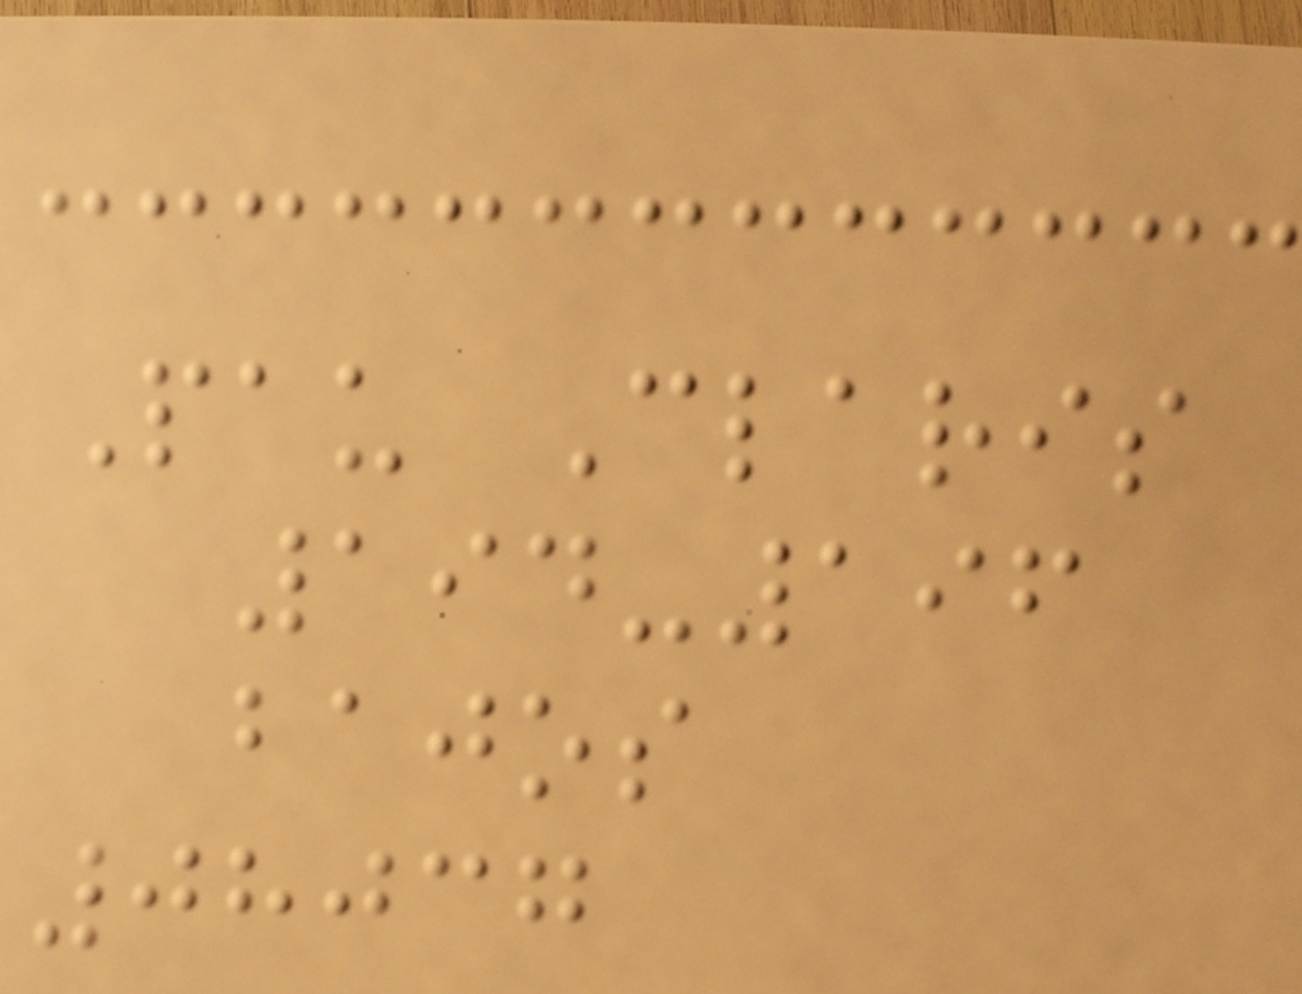Pau Claris
194-196
bajos
08037
